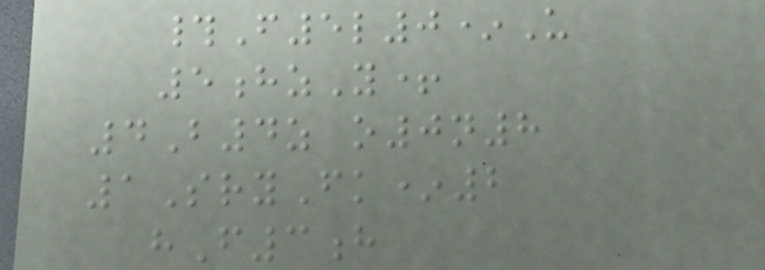#F5l0*U
5hzY+
4B4z o0n8
1SryFk*2
hF3h
